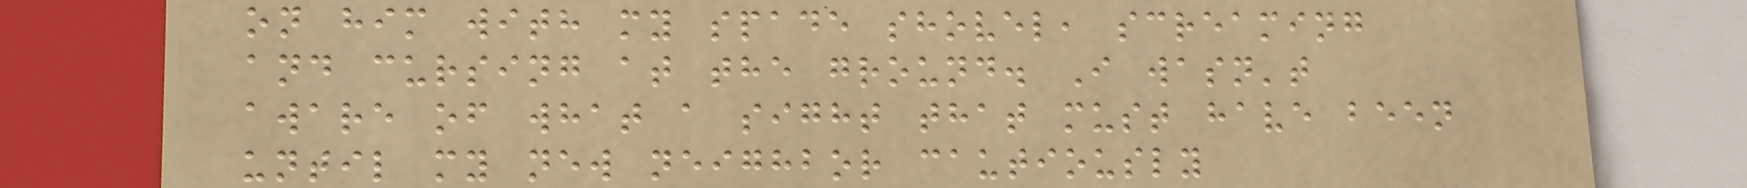on him with my spade shovel, screaming
and cursing at the ground. I wasn't
aware of what a sight that must have been
until my new neighbor cautiously
